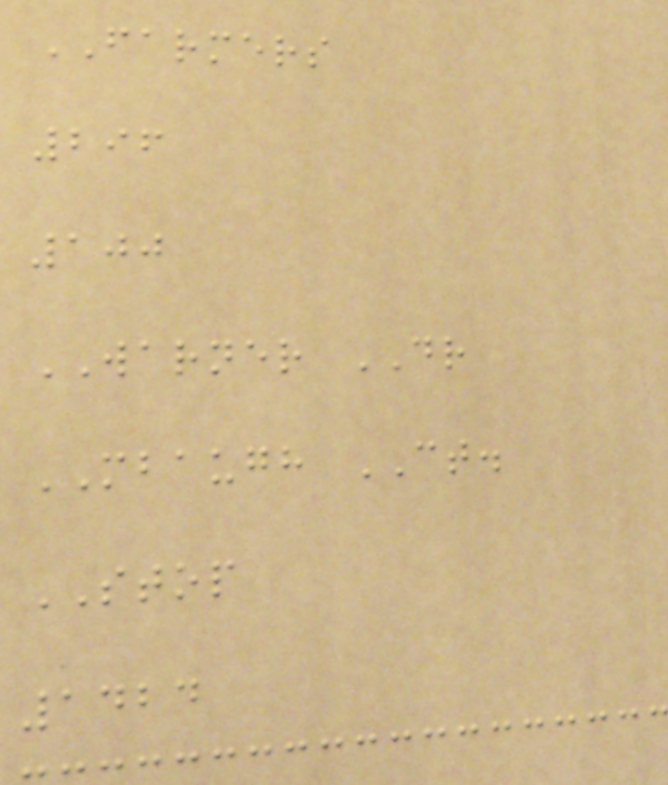FARMERS
296
100
WARNER DR
MBAUGH CT.
STOP
1424
